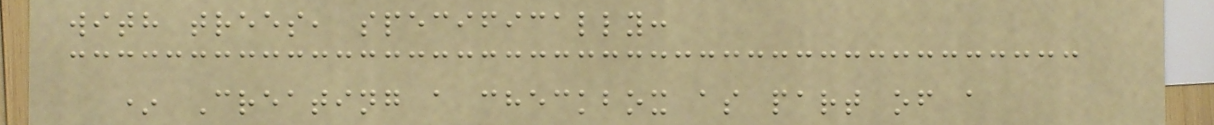with trees, specifically:
* Creating a checkbox as part of a
